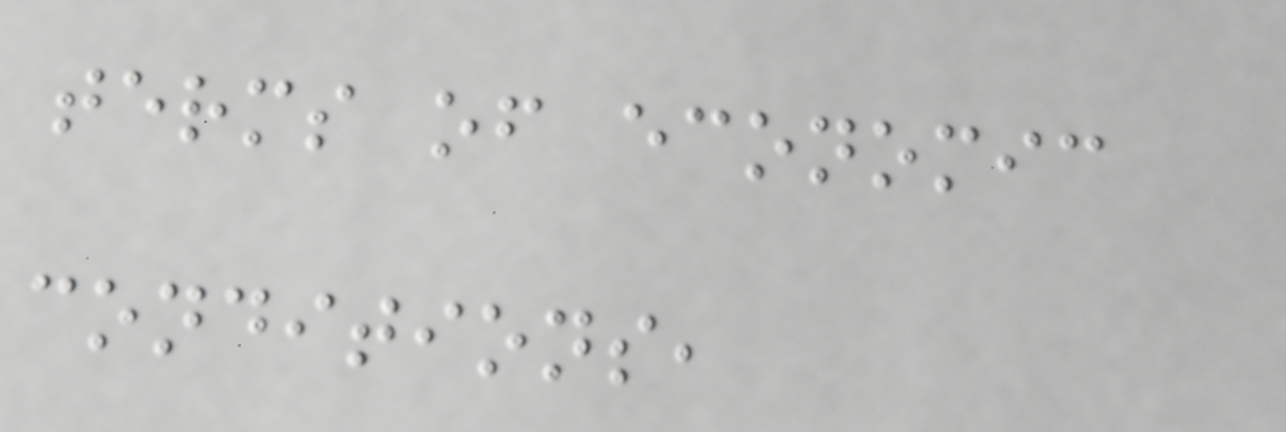terms of economic
conditions,
